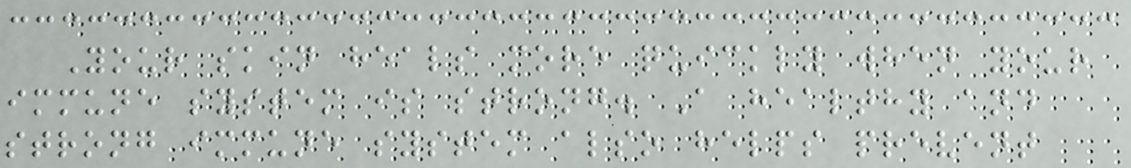Your skin heals more quickly when your
immune system is strong. A healthy and
strong immune system also helps prevent
